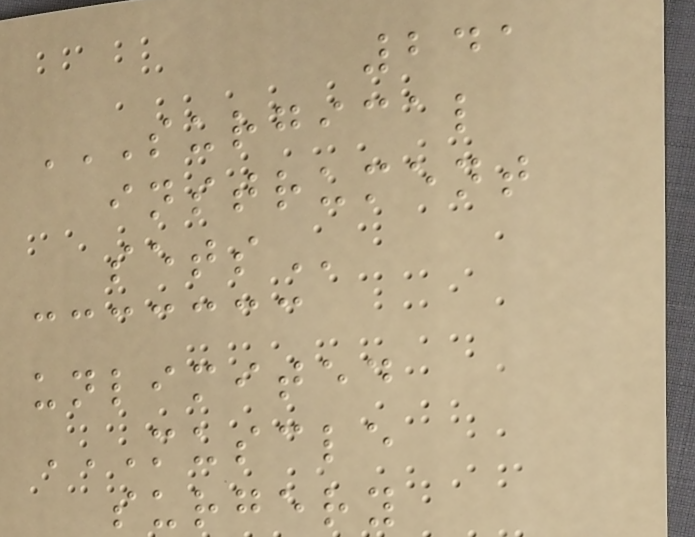241
SURGICAL
INSTRUMENT
SETS
unlimited
MUSCLE
SURGERY
